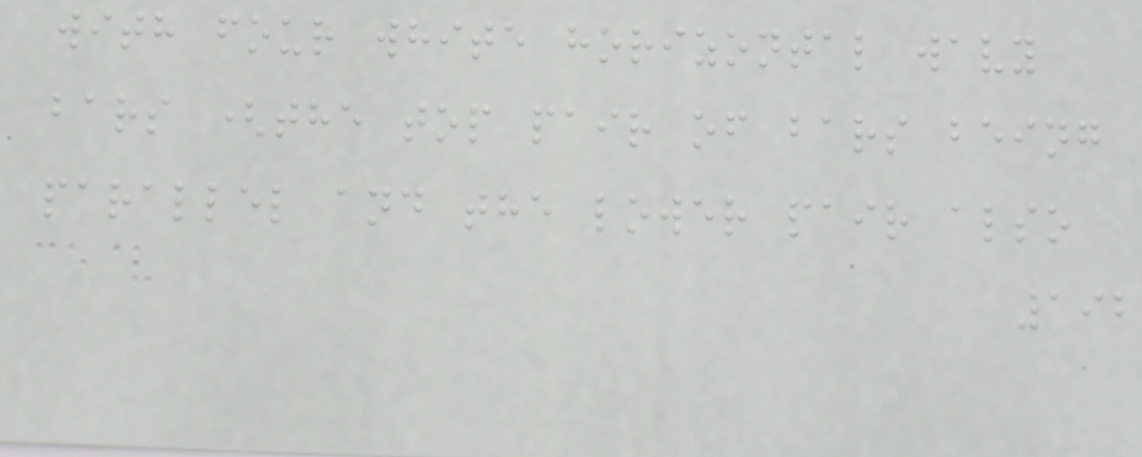with four white horizontal wavy
bars (the top pair of bars being
parallel and the lower pair also
192
